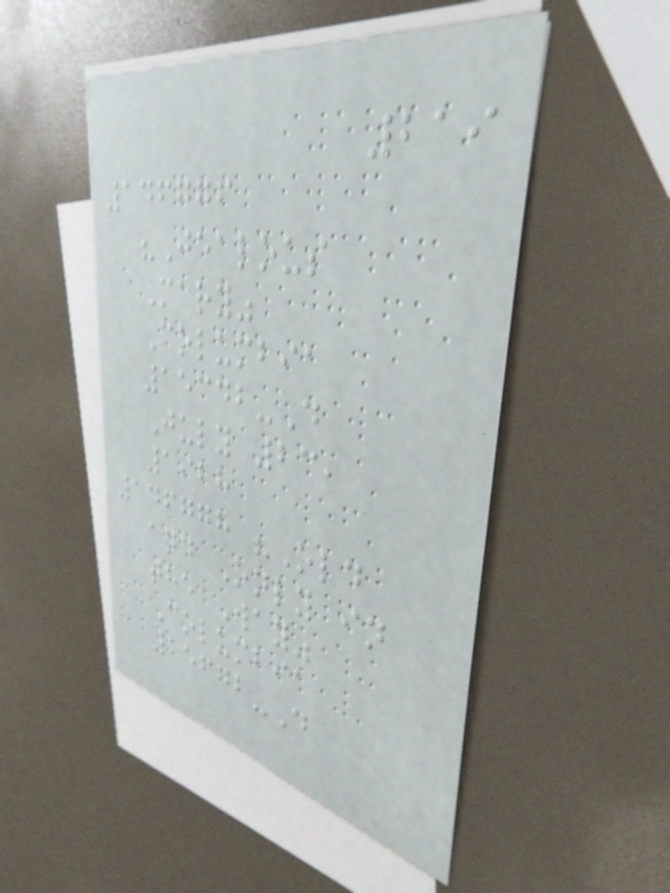219
146776
"Jealous
Mary"
Columbia
15342-D
July 23,
1928
146778 "Old
and Only in
the Way"
Columbia
15672-D
